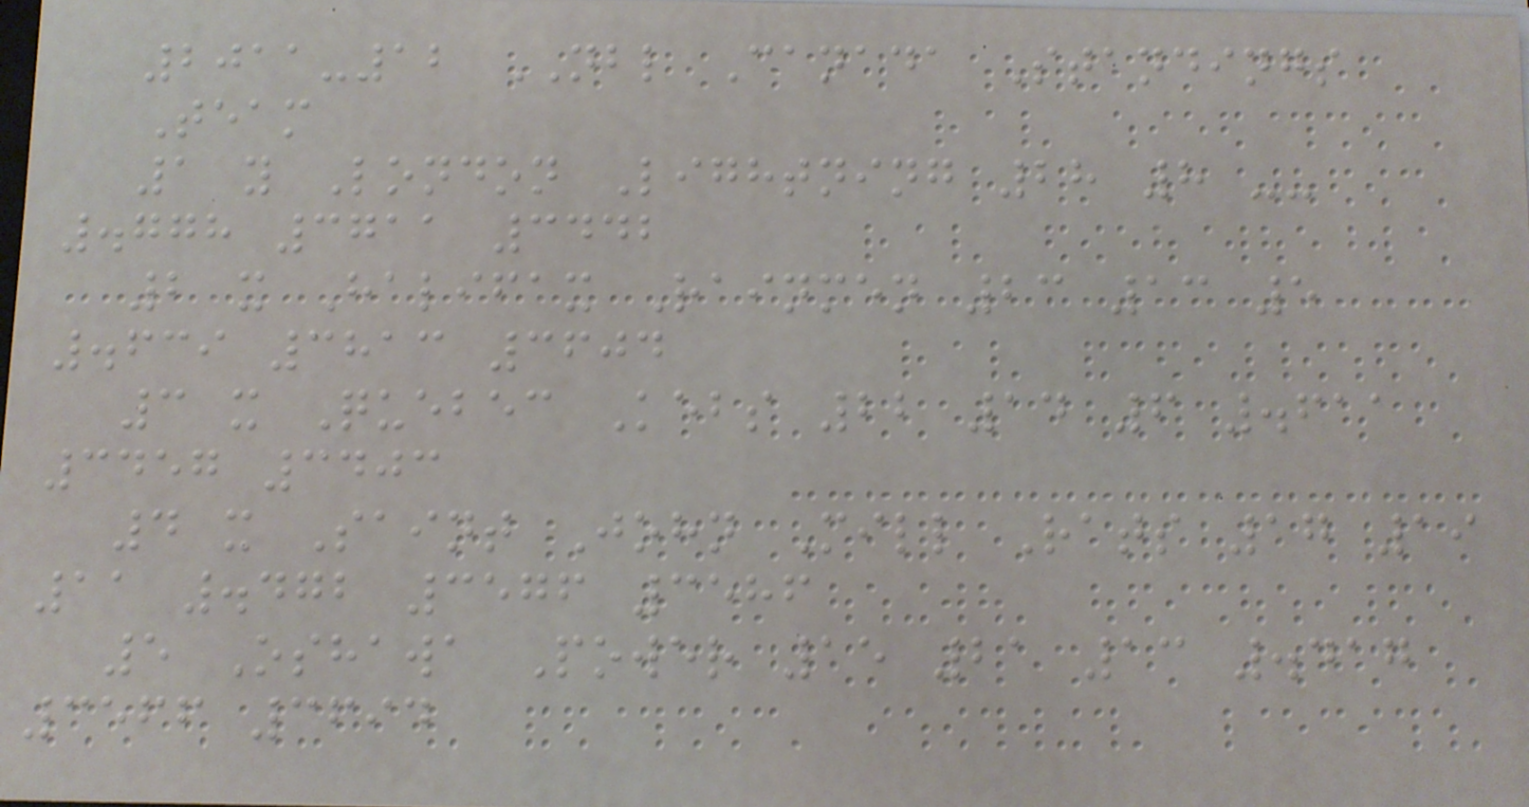2011-12 NBL Canada Standings
Team
1 y London Lightning 28 8 --
.778 3711 3442
2 x Halifax Rainmen 23 13 5
.639 3813 3604
3 x Quebec Kebs 22 14 6 .611
3457 3403
4 x Saint John Mill Rats 17 19
11 .472 3576 3586
5 Oshawa Power 15 21 13 .417
3566 3694
